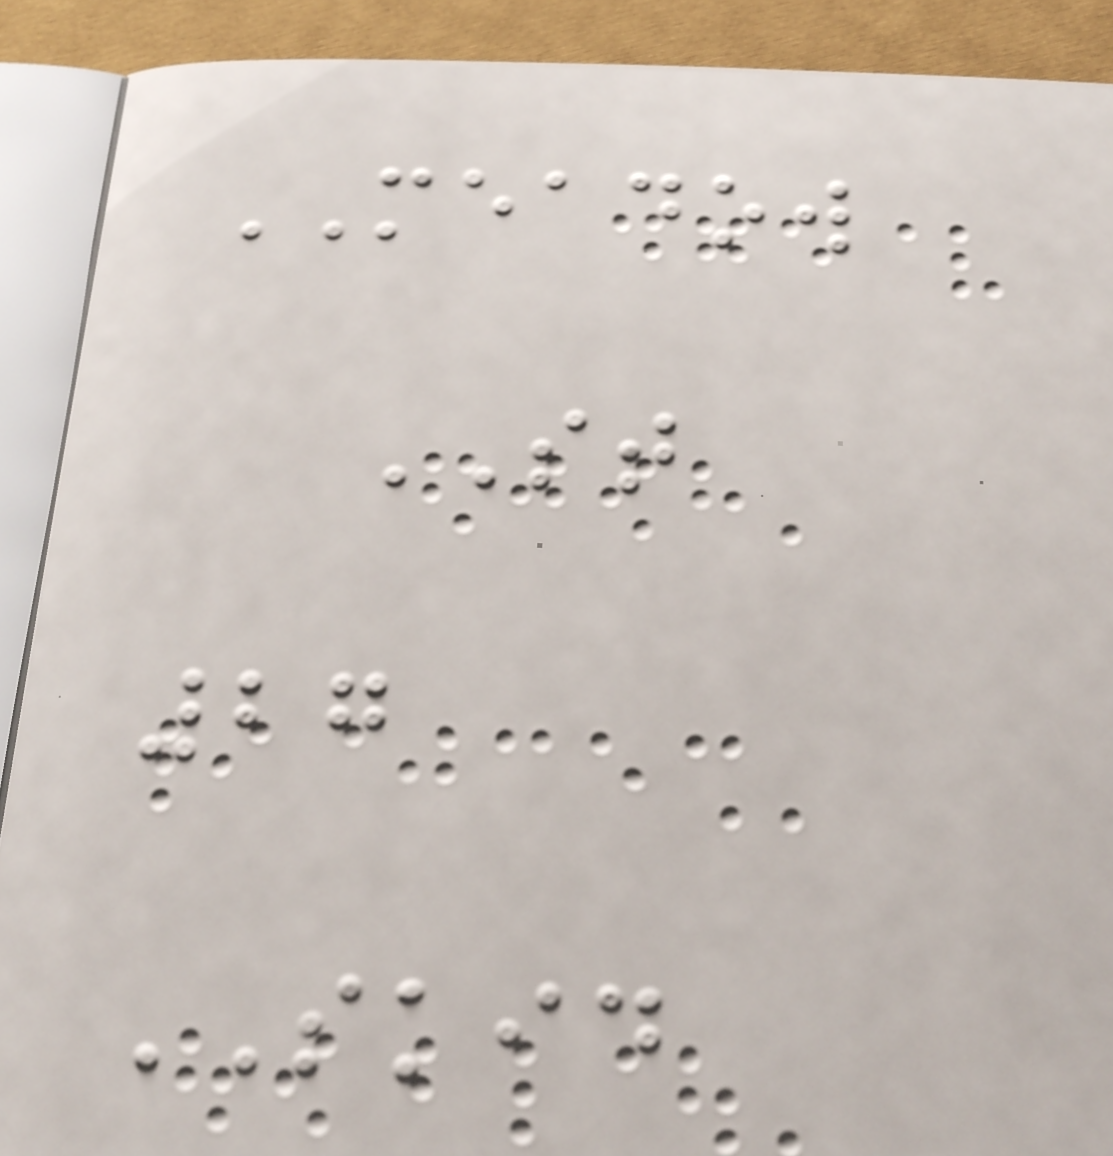MEADOW
ST
27
SKID
